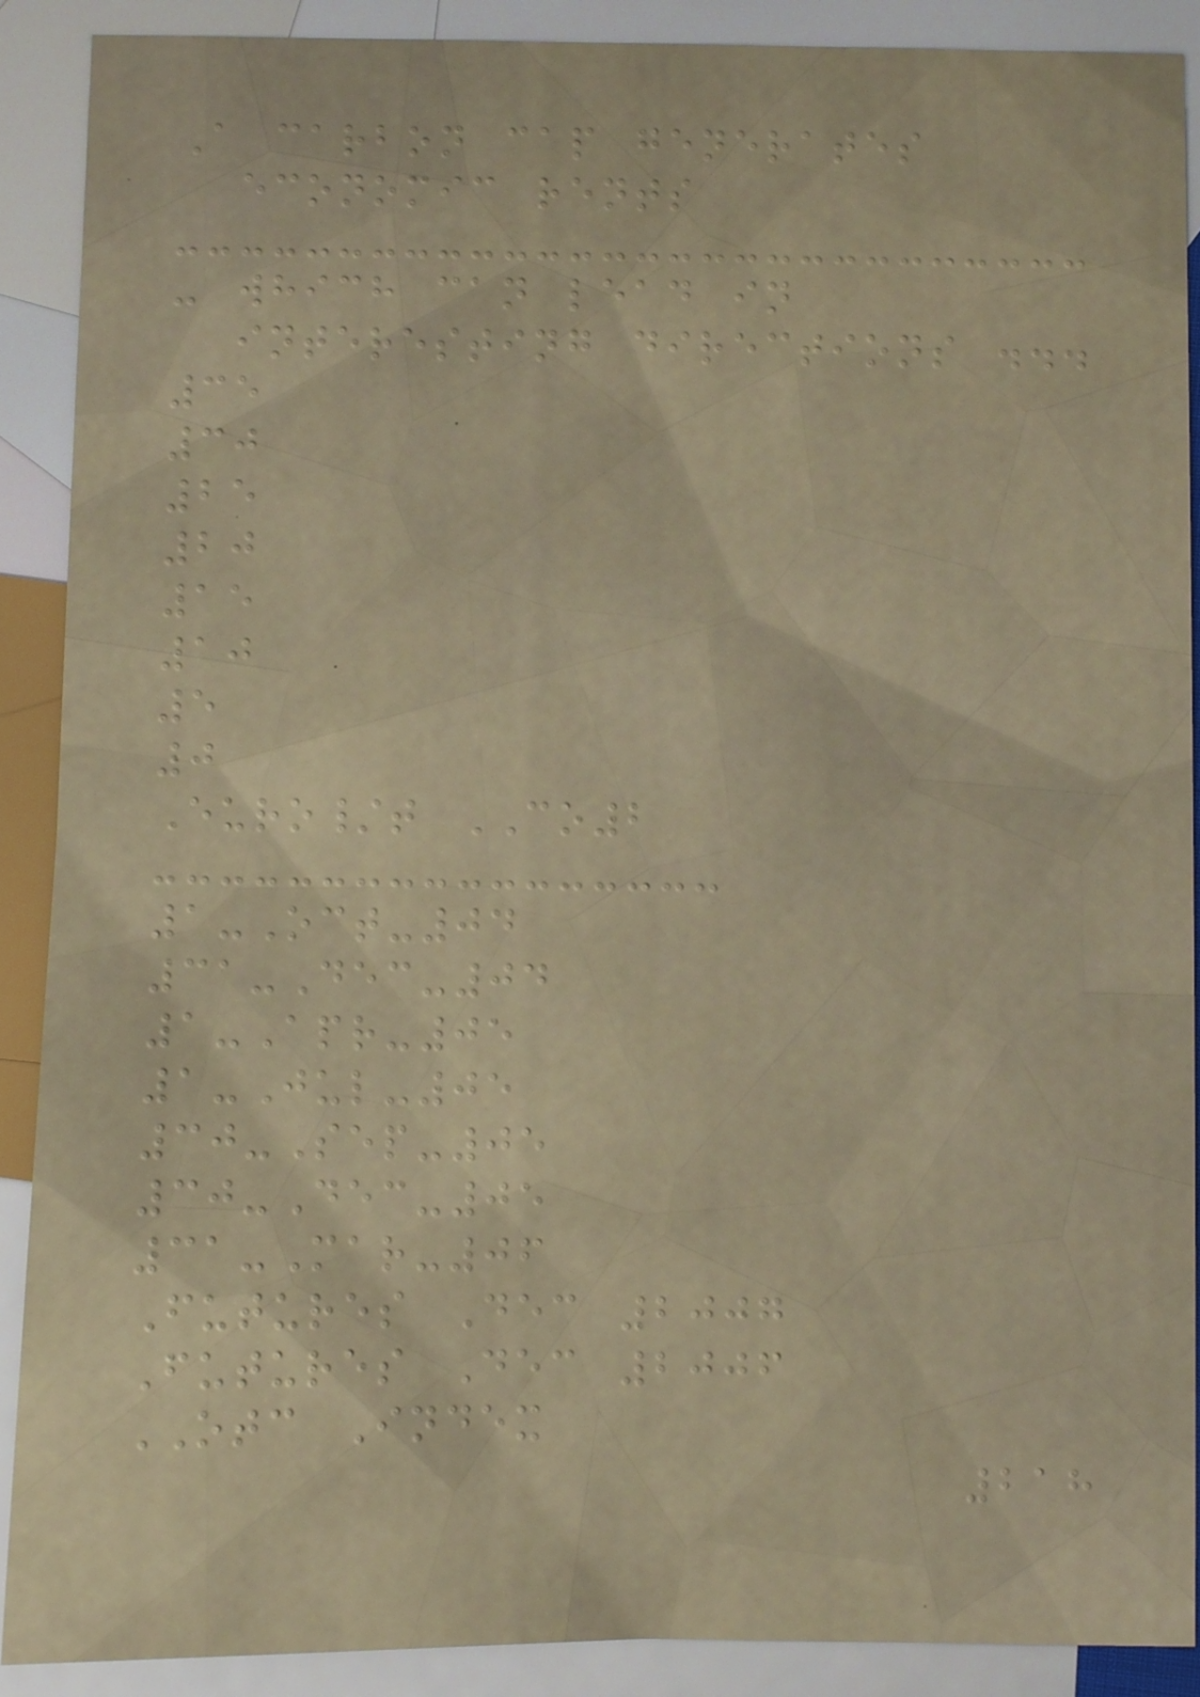A carbon cap generates
economic rents
- which can lead in
interesting directions ...
35
30
25
20
15
10
5
0
Euro/t CO2
1-Oct-04
31-Dec-04
1-Apr-05
1-Jul-05
30-Sep-05
30-Dec-05
31-Mar-06
Futures Dec 2007
Futures Dec 2006
OTC Index
218
